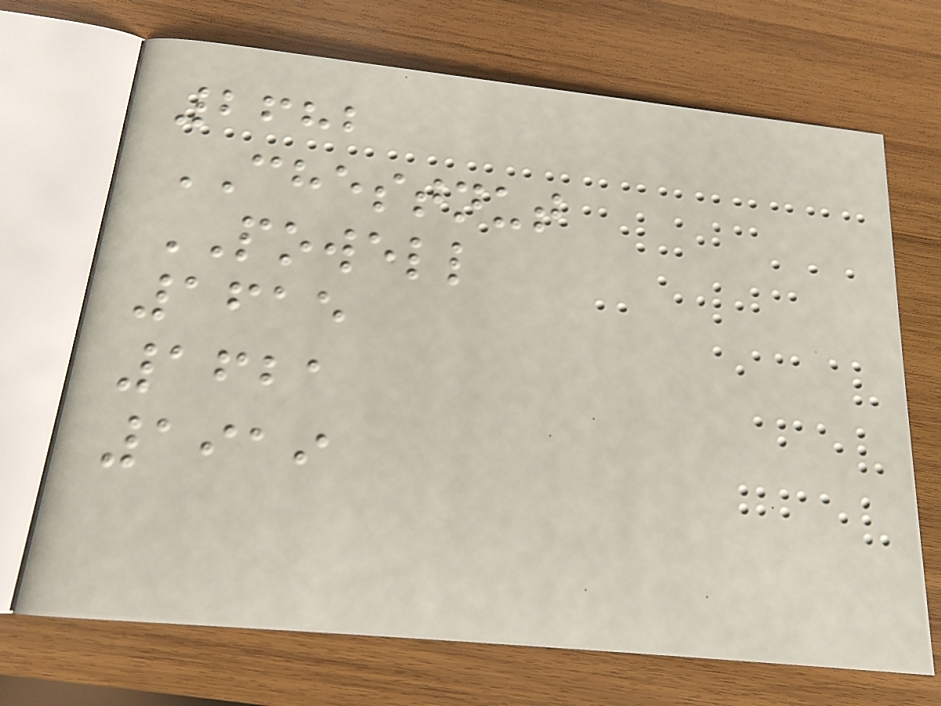2682
CHESTNUT
POWELL
1615
1621
1919
